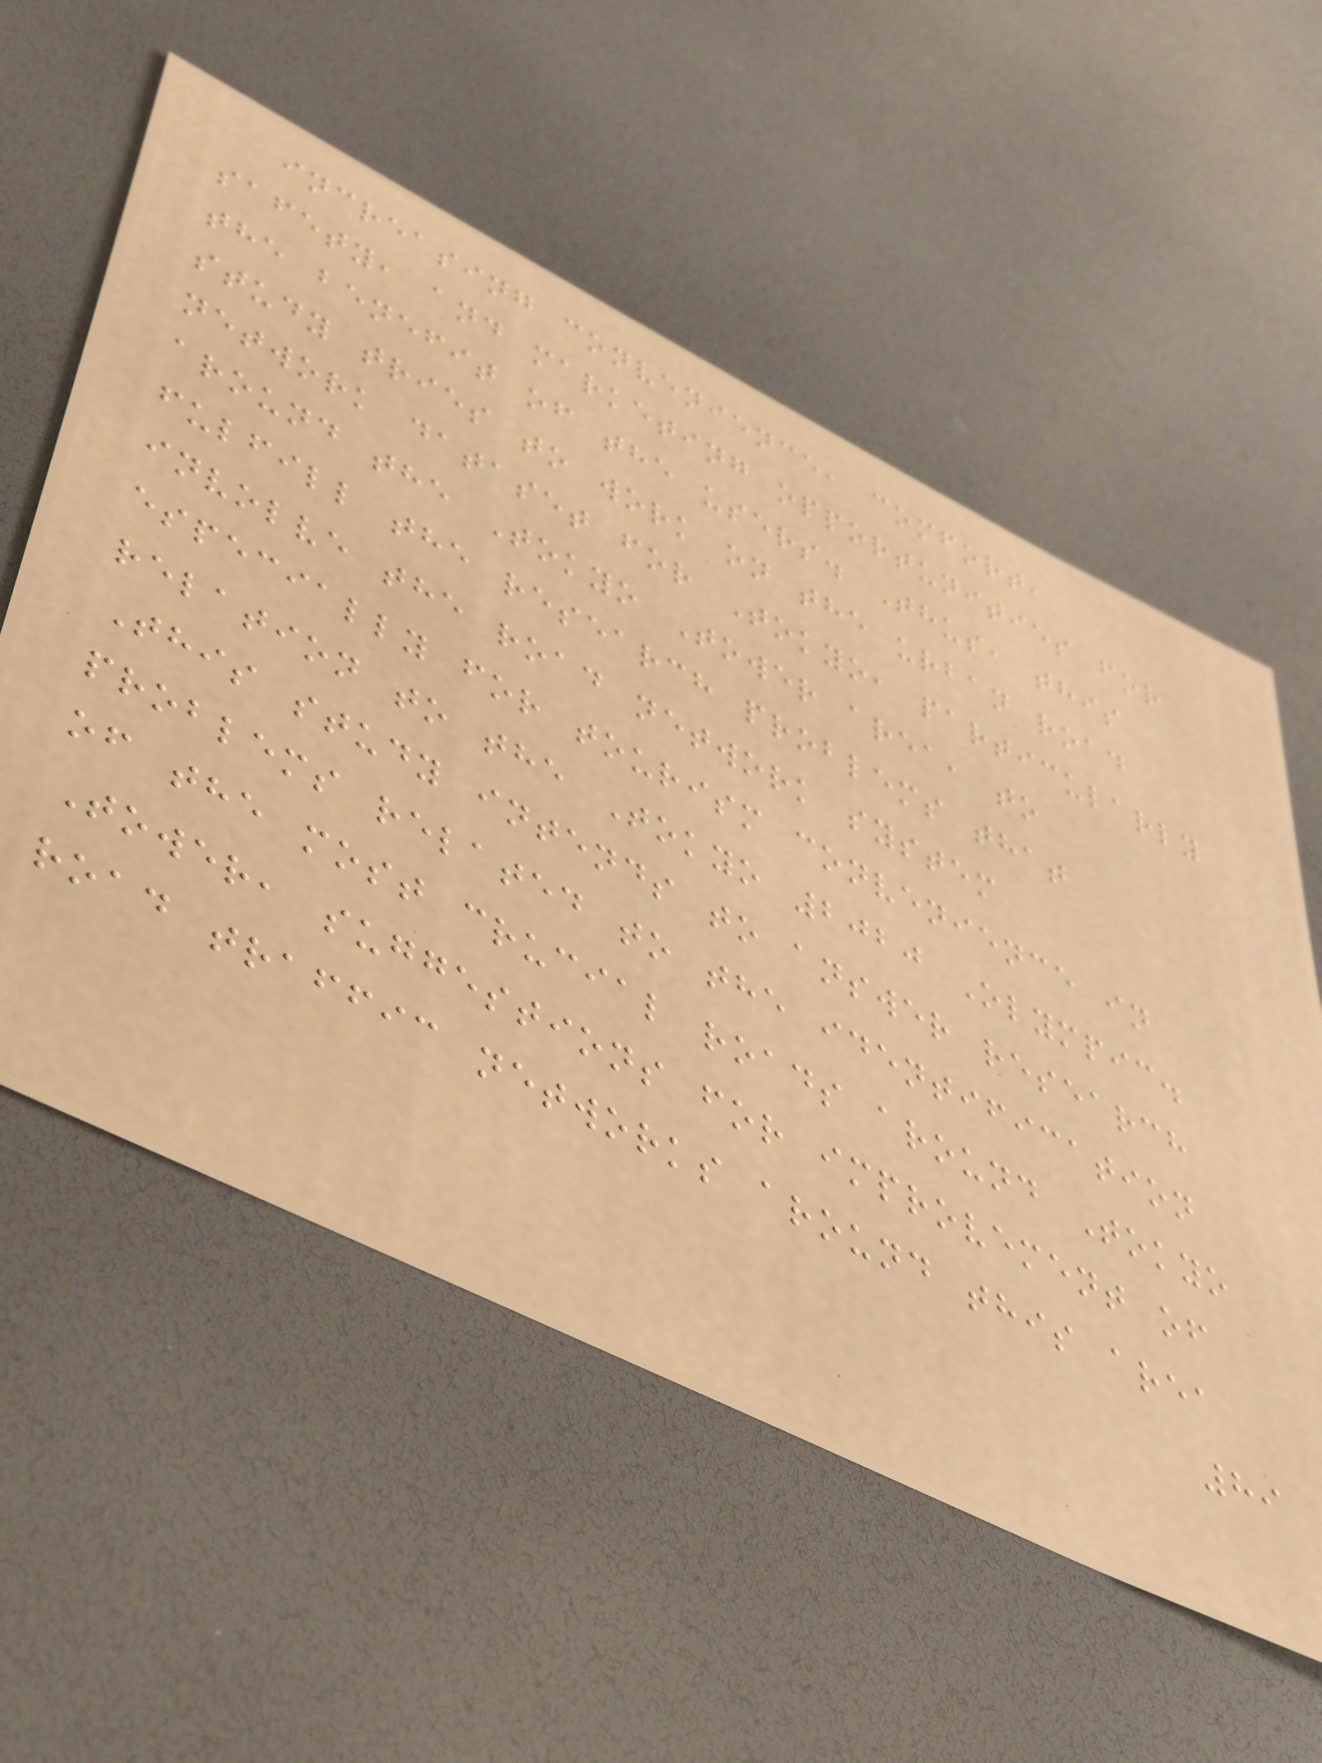increasing convenience, comfort,
safety, and marketing opportunities for
the benefit of the users. Thus, this
study tries to work on the urban road
network dataset for Tokyo, particularly
around the Tokyo Tower area, to
fulfill the research problems that
involve the road network system
especially for tourism convenience in
relation to the Tokyo 2020 Olympic.
This study intends to answer research
problems related to the identification
of the most crucial roads around Tokyo
Tower, suggestions for improvement of
road traffic networks around this area
89
